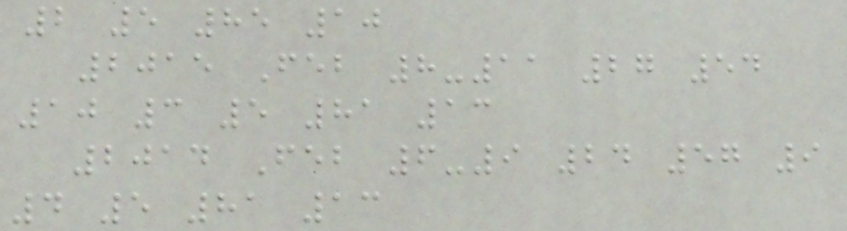2 5 85 10
2015 Feb 8-11 27 54
10 3 5 81 13
2014 Feb 6-9 24 57 9
4 5 81 13
